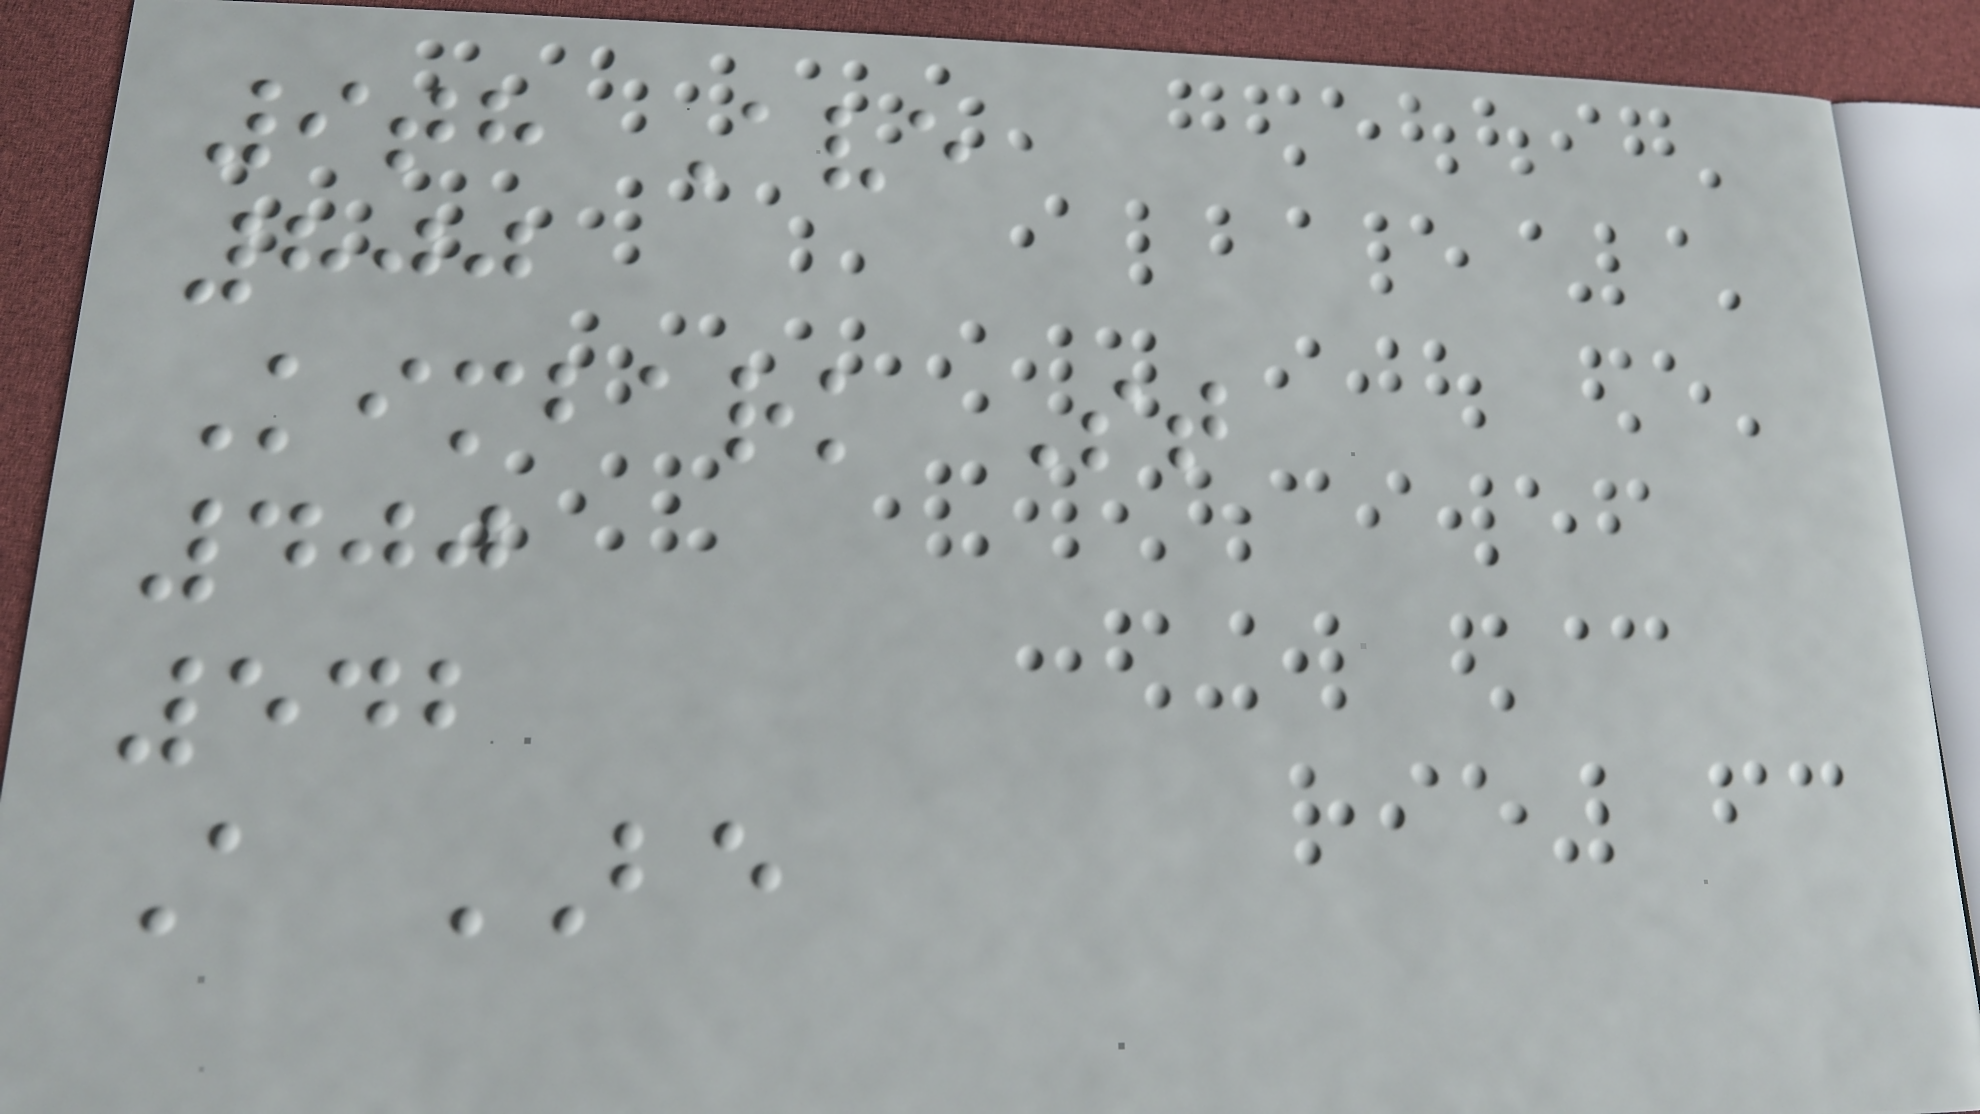9th Ave
800
Kimbark St
400
542
A BE
